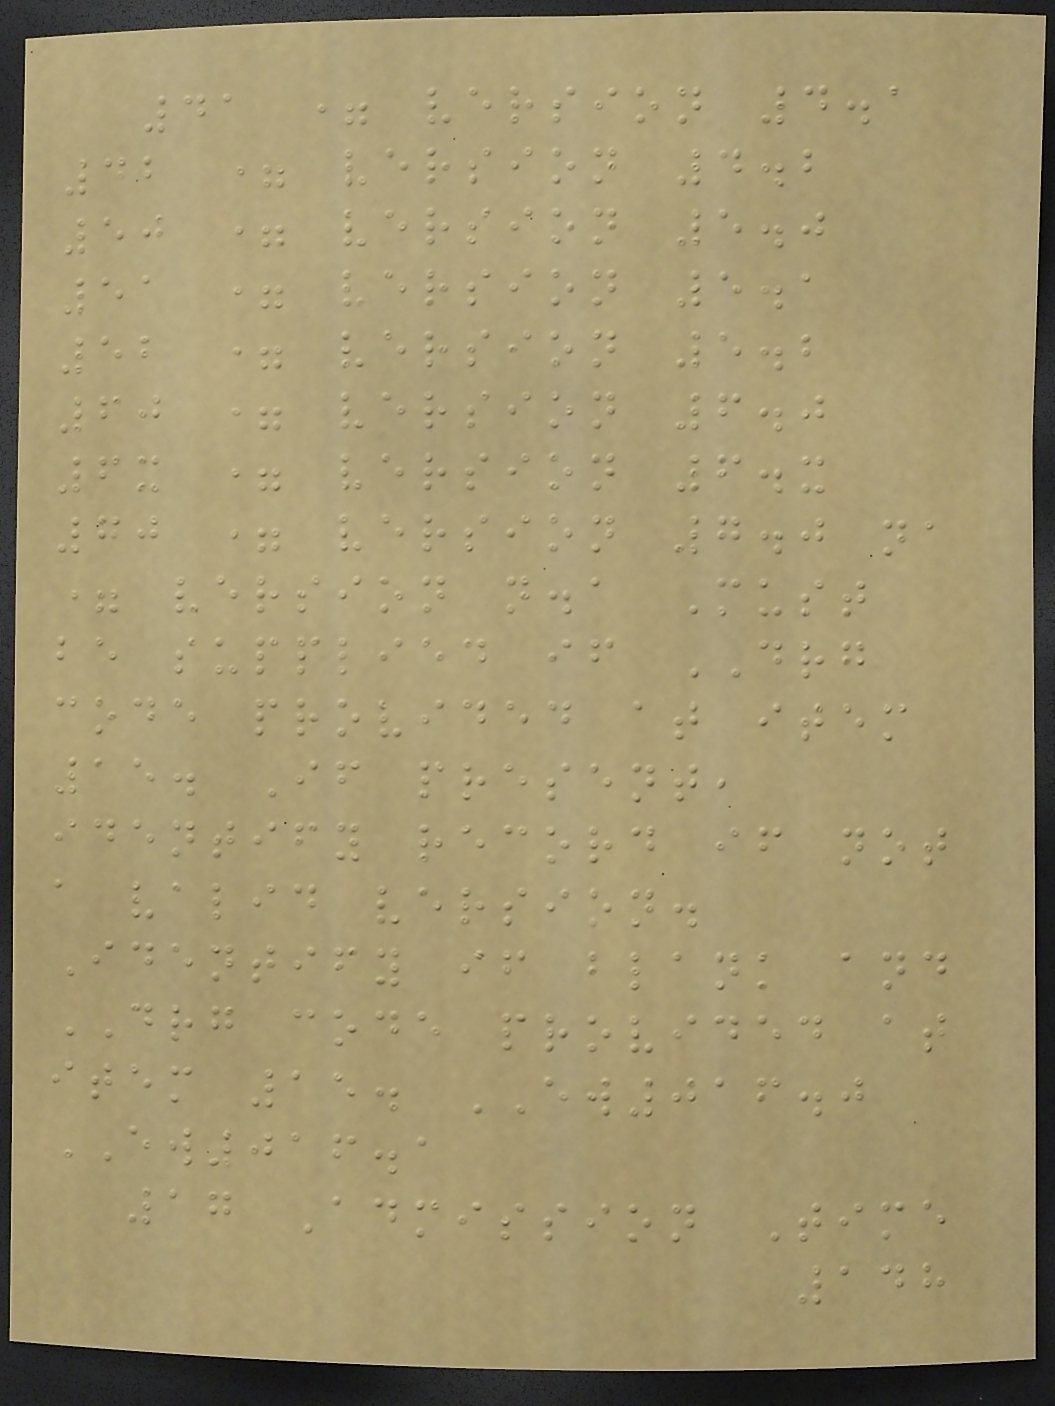41 = version 4.1
42 = version 4.2
50 = version 5.0
51 = version 5.1
52 = version 5.2
60 = version 6.0
6x = version 6.x
70 = version 7.0 na
= version n.a Must
be supplied if DRG
code provided at item
15. If present,
identify record if not
a valid version.
Identify if blank and
DRG code provided at
item 15. EW016.0
EW016.1
17 Admission Time
148
